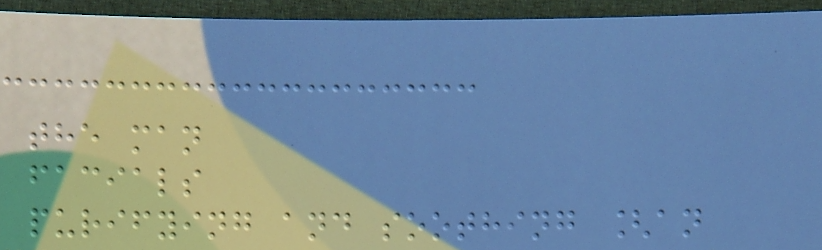the man
facials
purifying and soothing [an
